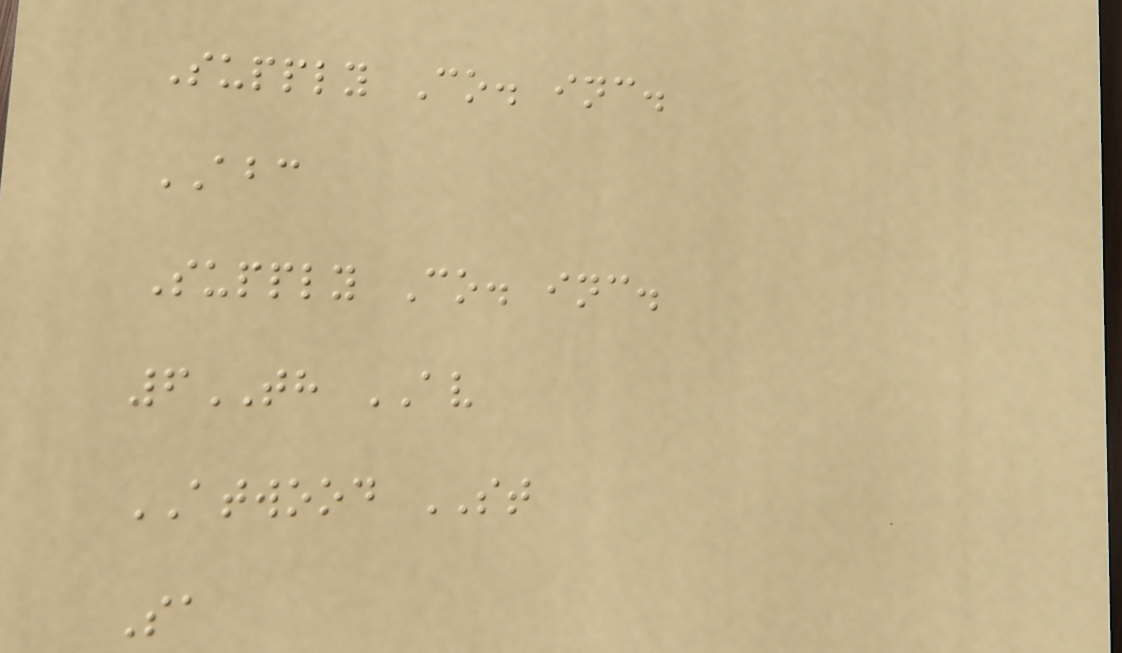Supply Co. inc.
ABC
Supply Co. inc.
6TH AV
ATWOOD ST
Sa
